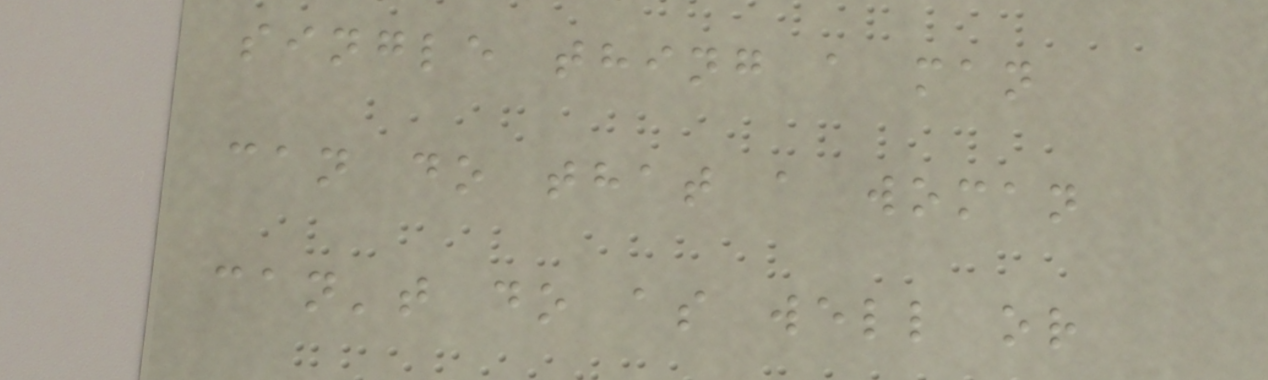single thing a man
can do that a woman
can't do as well or
